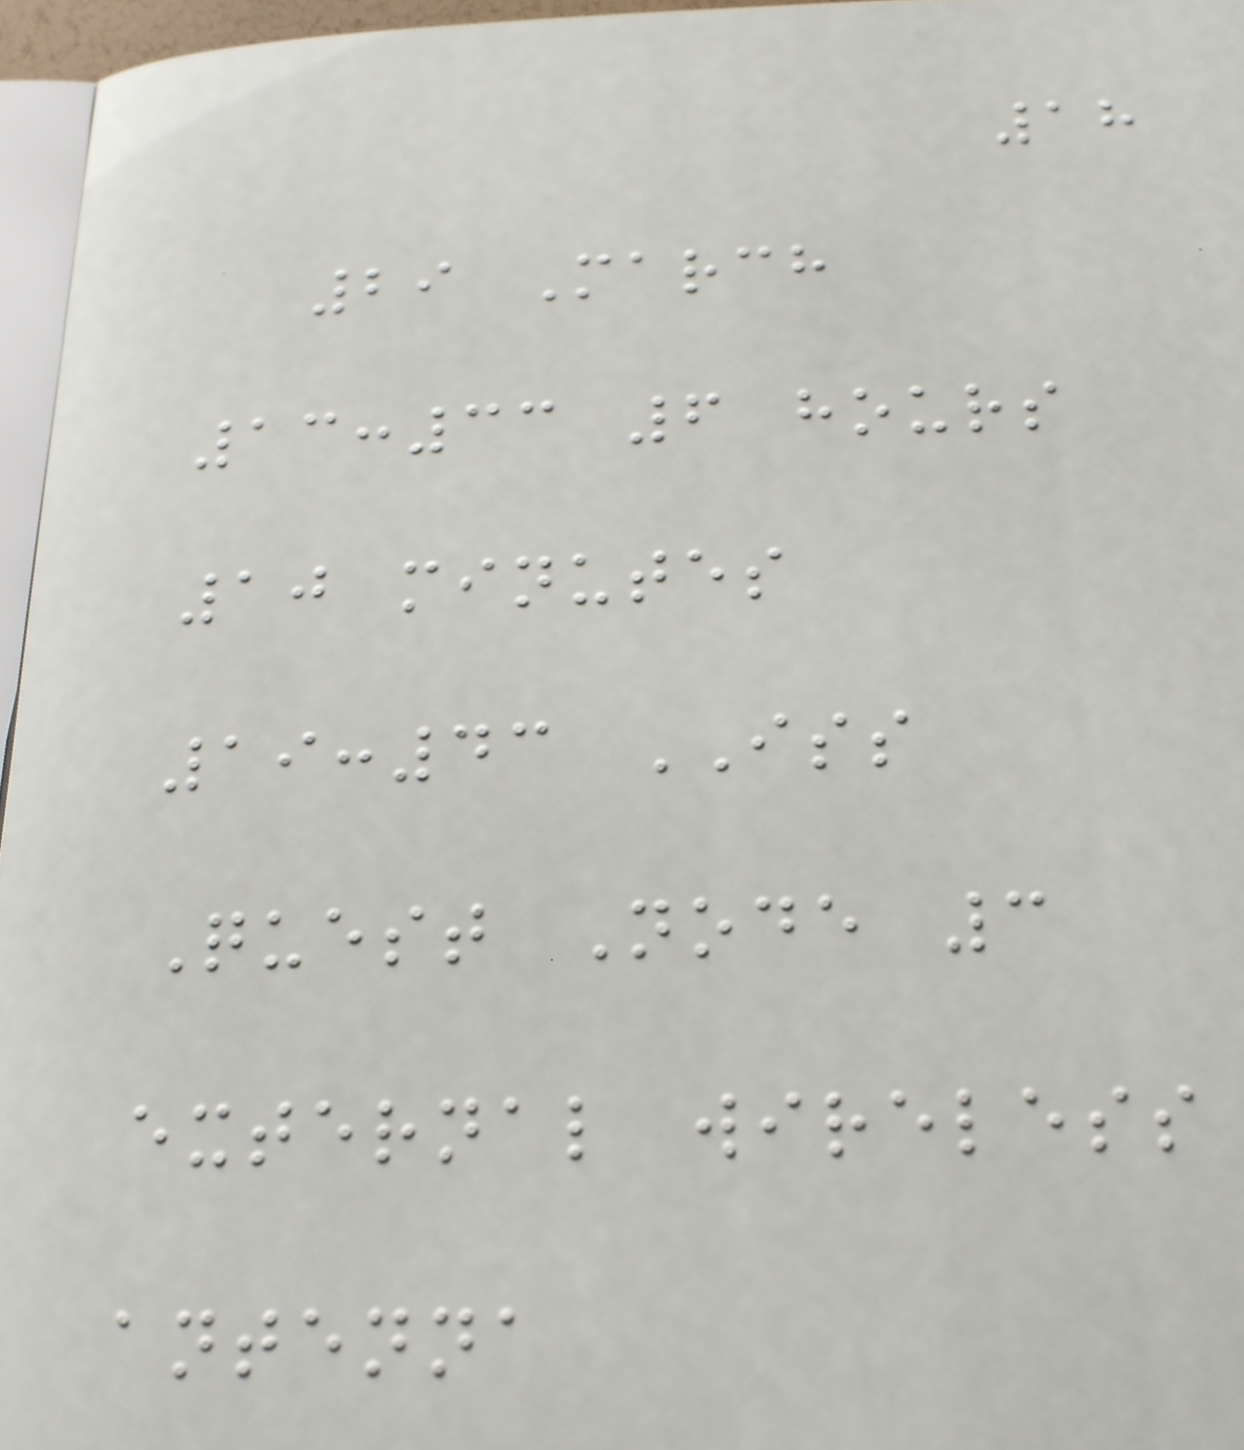18
29 March
13:33 6 hours
10 minutes
19:43 ISS
Quest Node 3
external wireless
antenna
